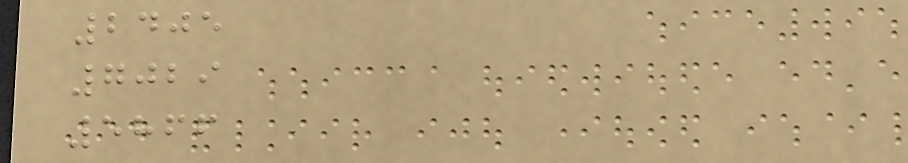2405
7029
5866
